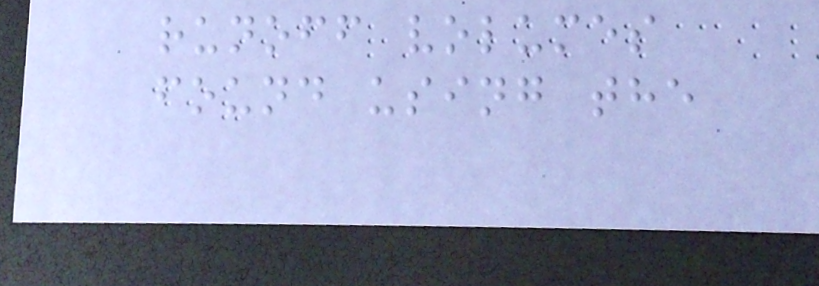runoff volumes
found using the
